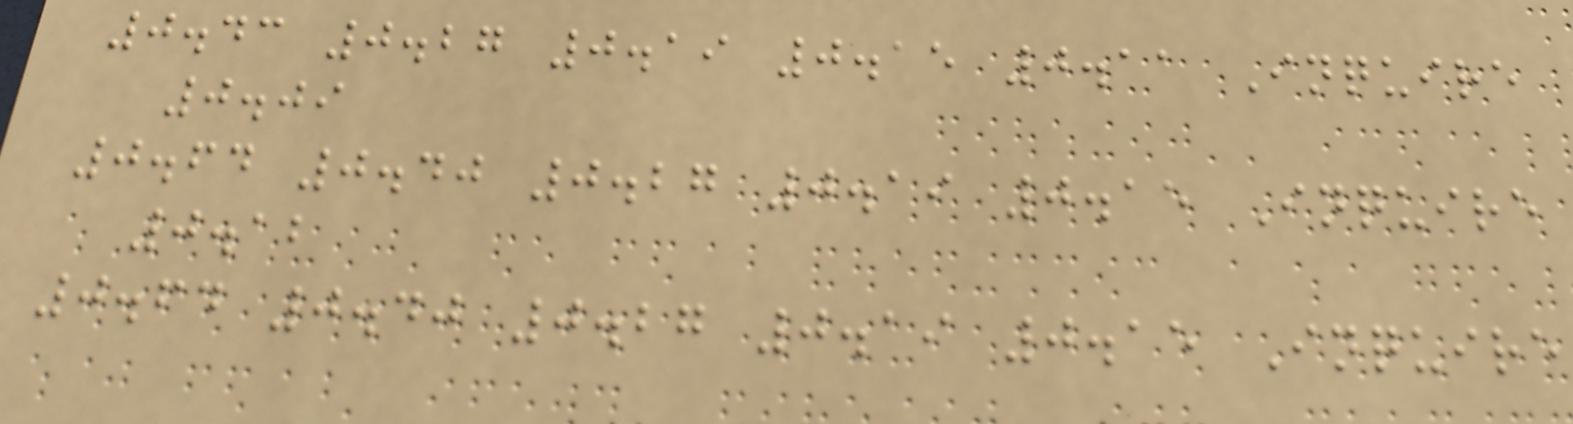0.43 0.27 0.19 0.15 0.11 Inquire
0.09
0.64 0.40 0.27 0.19 0.15 Inquire
0.12
0.64 0.40 0.27 0.19 0.15 Inquire
